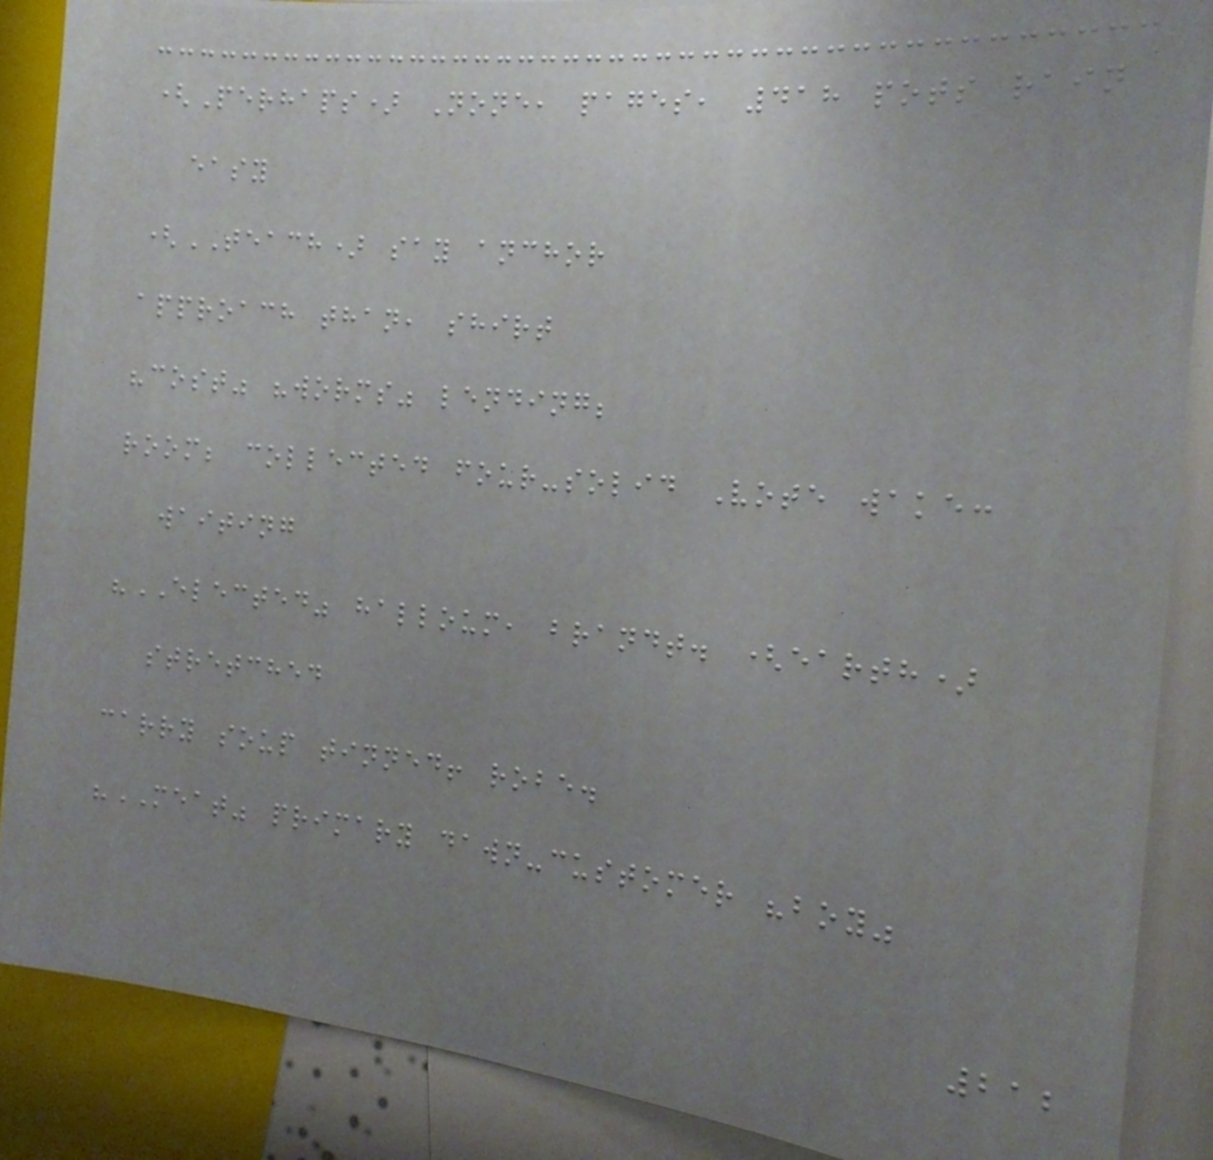(Perhaps) None, pages, 418 pots rain
easy
(TEACH) say anchor
approach than, shirt
"cost" "worms" lending;
room; collected four-solid Vote wake:
waiting
"ELECTED" halloum, brandt. (earth)
stretched
carry soup tinned! robe.
"MEAT" primary dawn-customer "boy"
212
